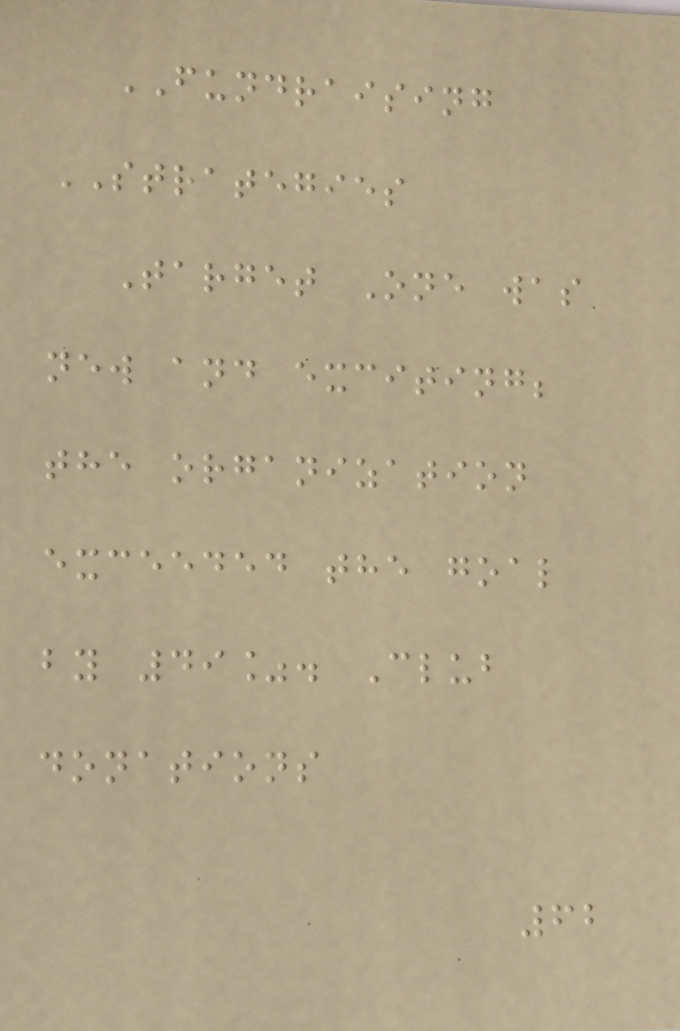FUNDRAISING
STRATEGIES
Target One was
new and exciting;
the organization
exceeded the goal
by 49%. Club
donations
62
